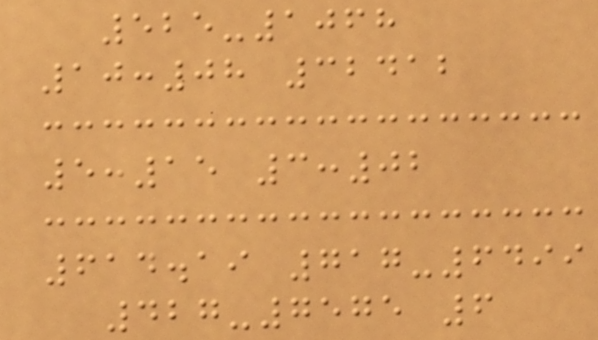525-1068
10:08 32412
5:15 3:02
614.19 717-6499
427-7575 6
